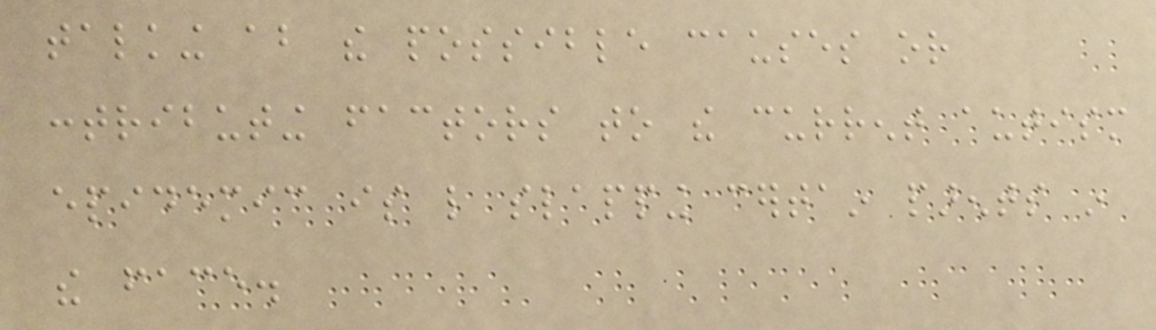talking about the possible causes or
contributing factors to the current autism
epidemic is like slapping certain parents in
the face.
